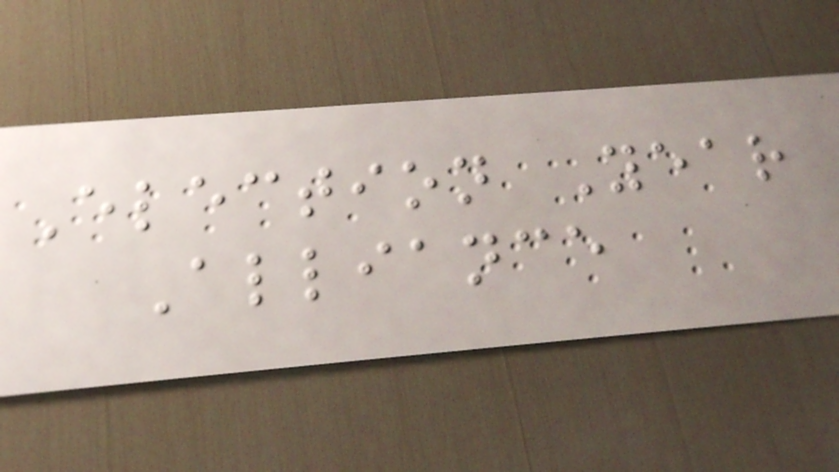Election Year
Alliance
